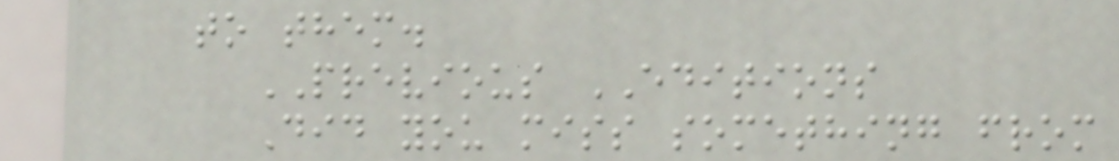to them.
PREVIOUS EDITIONS
Did you miss something from
